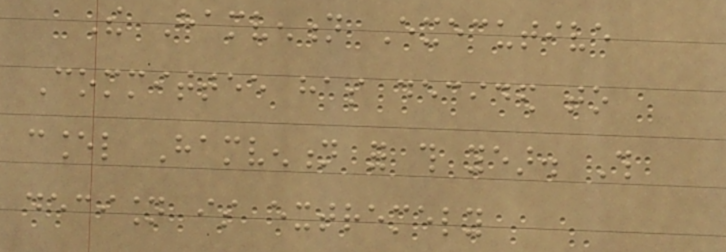The Hamvention Executive
Committee has decided to
cancel Hamvention for this year. This
decision is extremely
